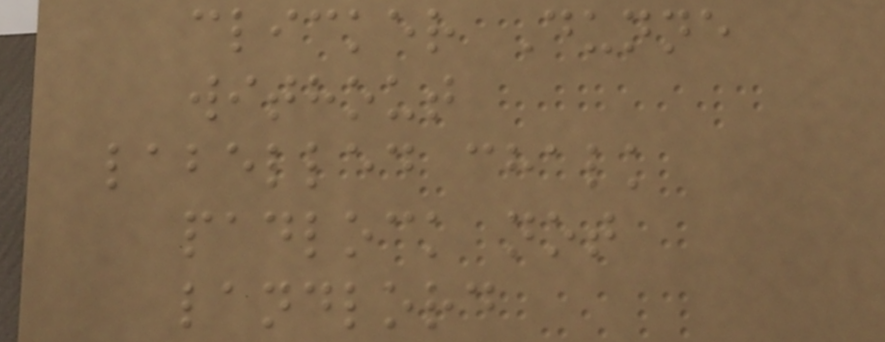clicker Dunne
without
labelled chalk
padlock not
landlord
